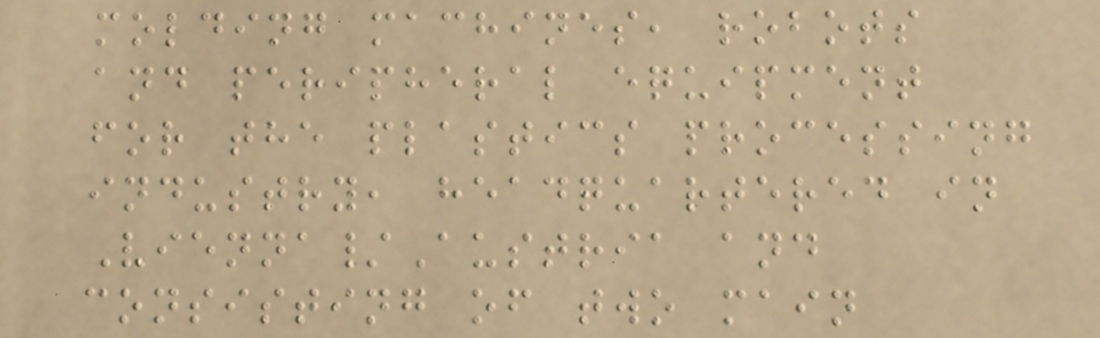molding machines, robots
and peripheral equipment
for the plastics processing
industry, headquartered in
Vienna/Austria and
consisting of two main
